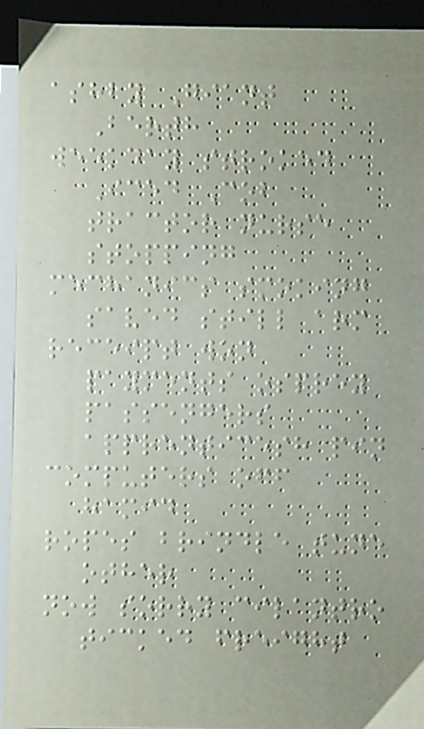ashby Giant
Berth
weekday stroked
Iced Cob
tractor nurse
stopping
mechanics smoking
saved still arm
receipt won
payments osprey
passengers
apprenticesh pin
computers off
hamid
ropes brindle tune
other
now sorry cilantro
ticked freight
